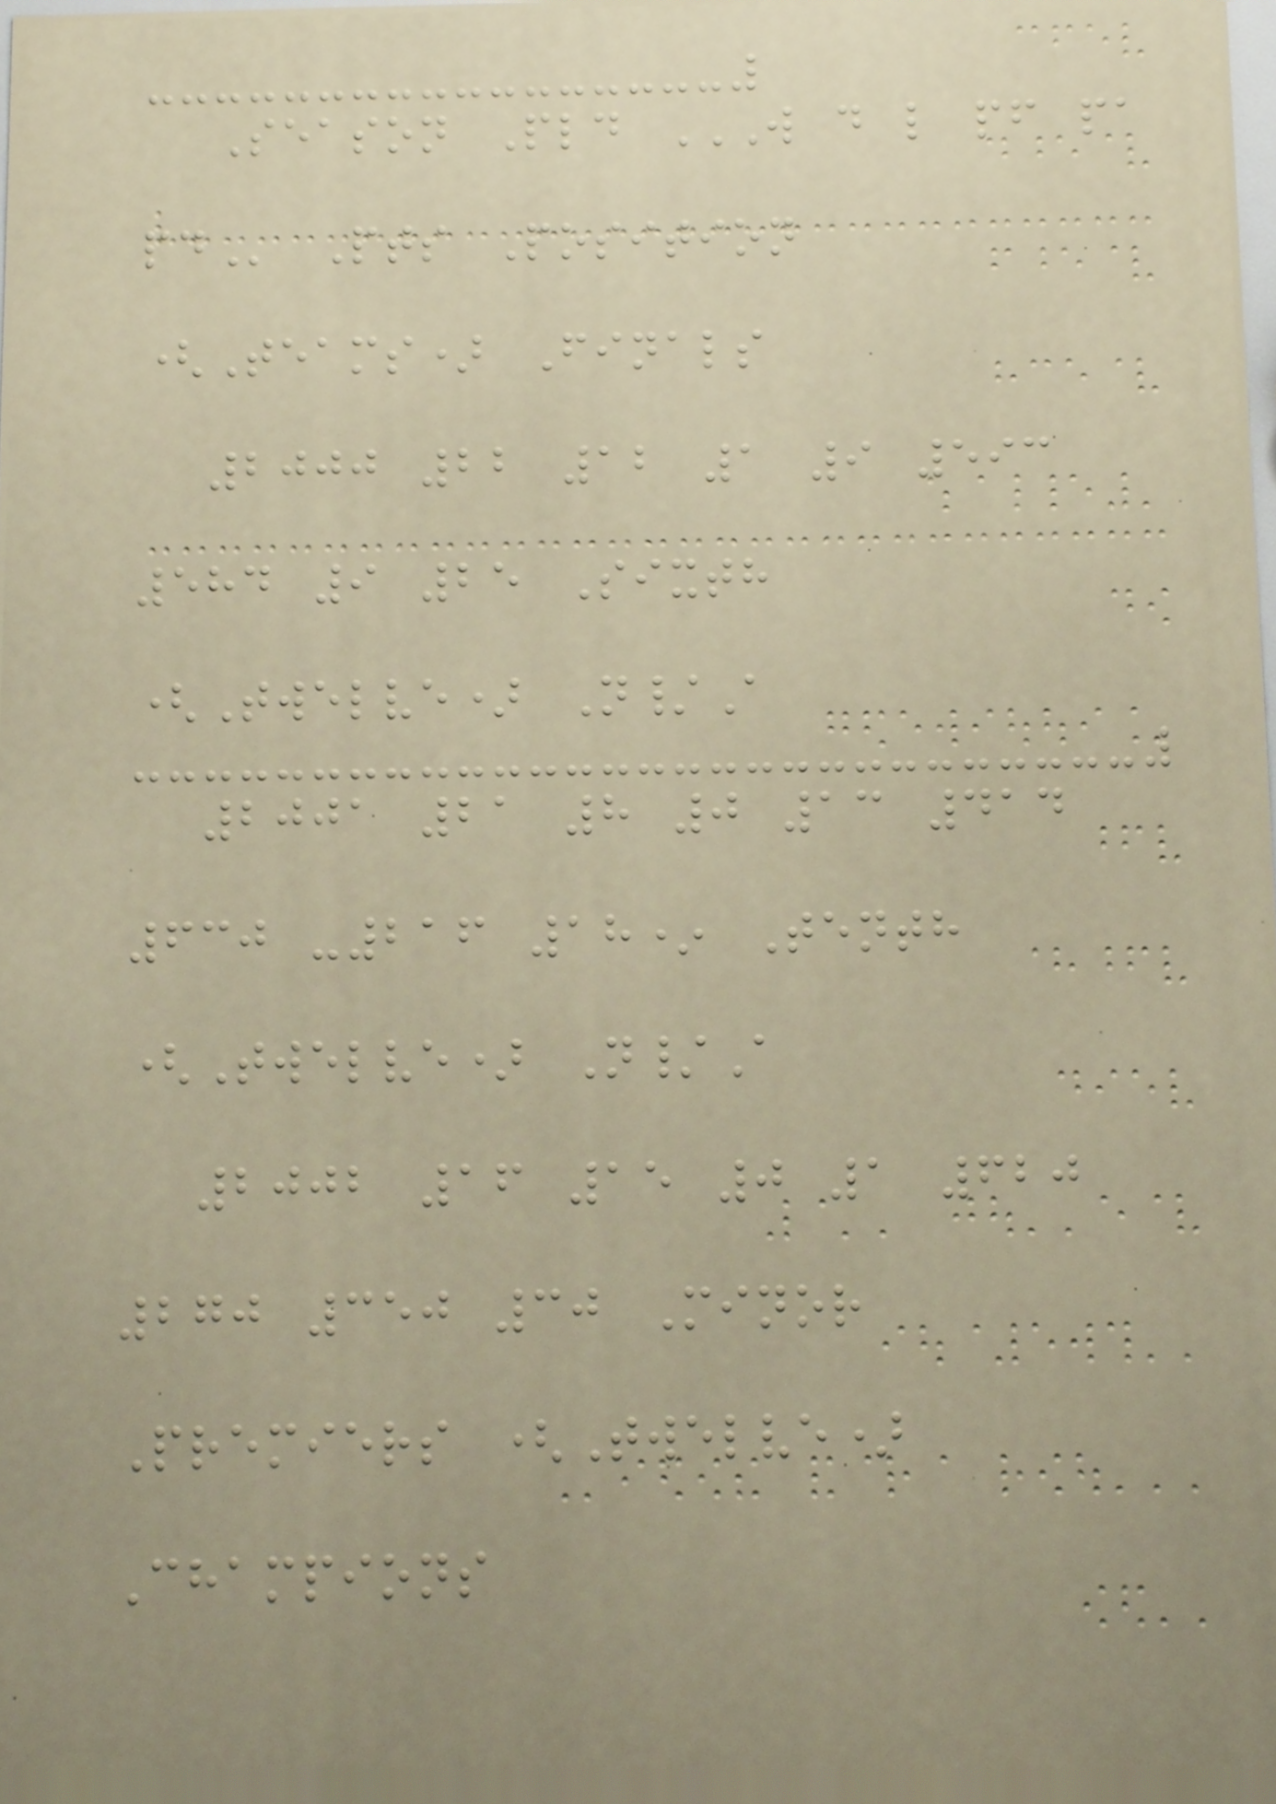Season Pld W D L PF PA
PD Pts Position
(Teams) Finals
2000 22 12 1 9 593
584 9 25 Sixth
(Twelve) N/A
2001 21 8 0 13 414
630 -216 18* Tenth
(Twelve) N/A
2002 16 15 0 1 620
270 350 30 Minor
Premiers (Twelve)
Champions
